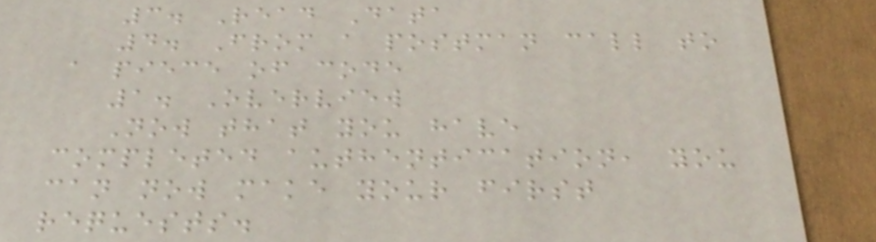3. Read Data
4. From a postman call to
a piece of code
1. Overview
Now that you have
completed authentication, you
can now make your first
requests.
